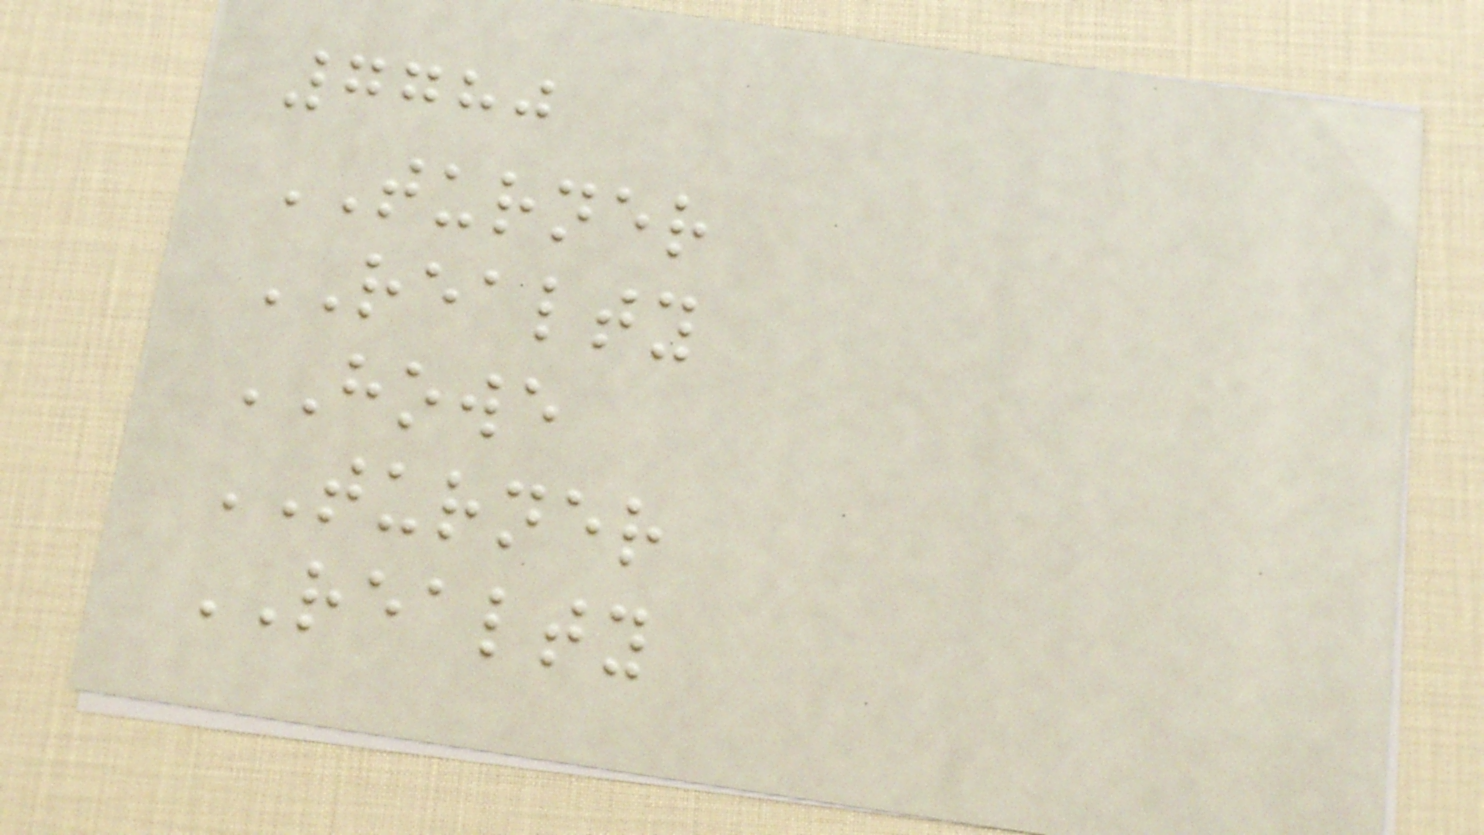7780
TURNER
REALTY
HOWE
TURNER
REALTY
